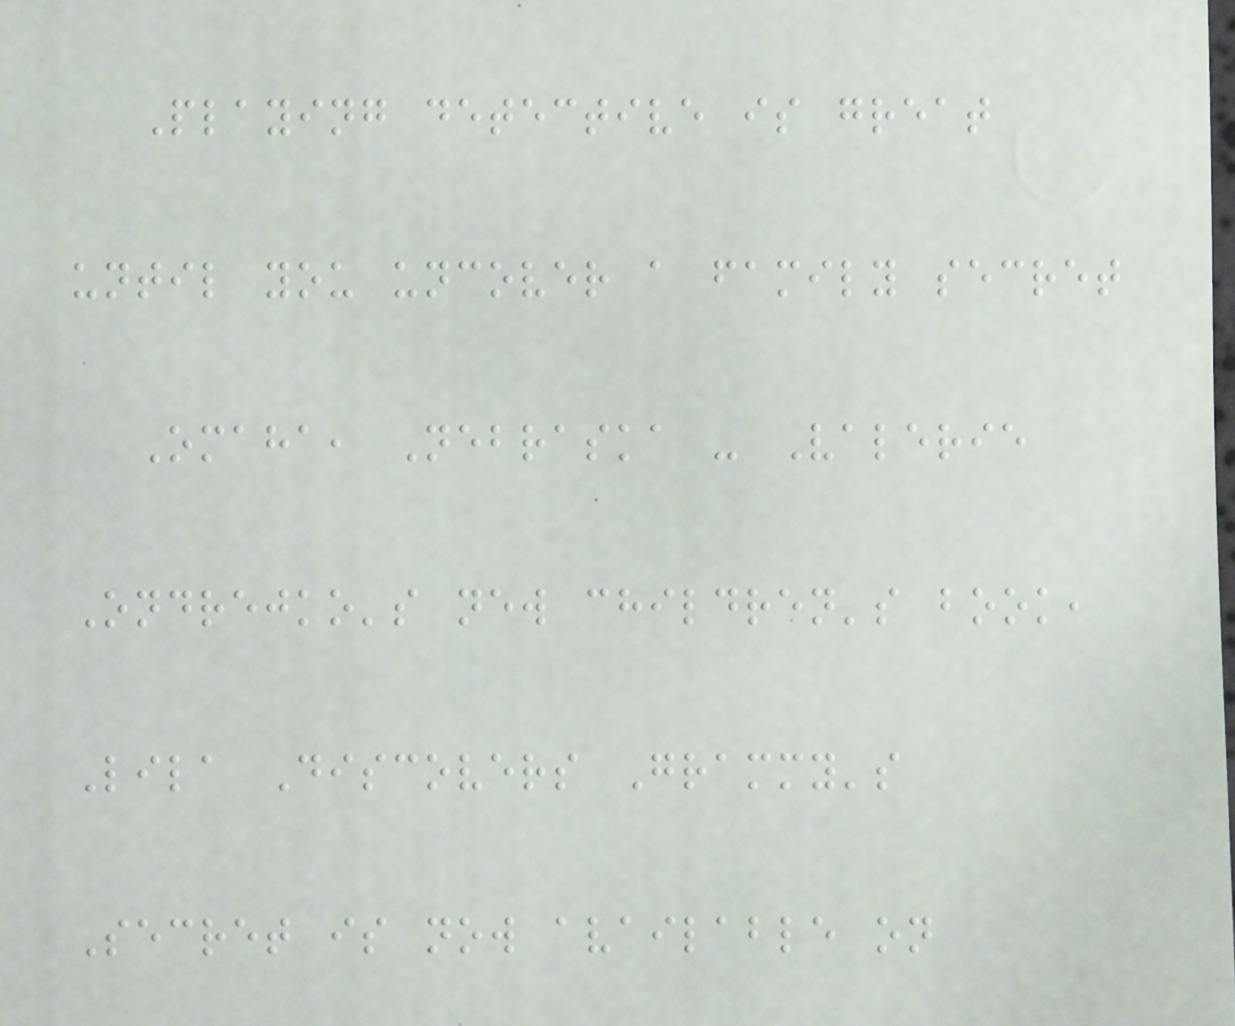Playing detective is great
until you uncover a family secret
Omaha, Nebraska - Valerie
Ondrejko's new children's book,
Lila Discovers Grammy's
Secret is now available on
